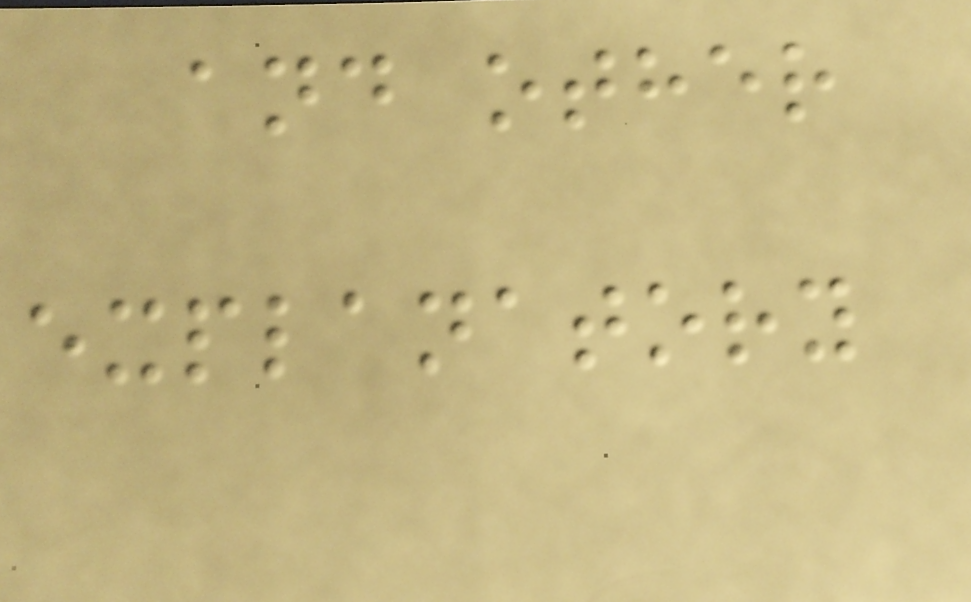and other
explanatory
